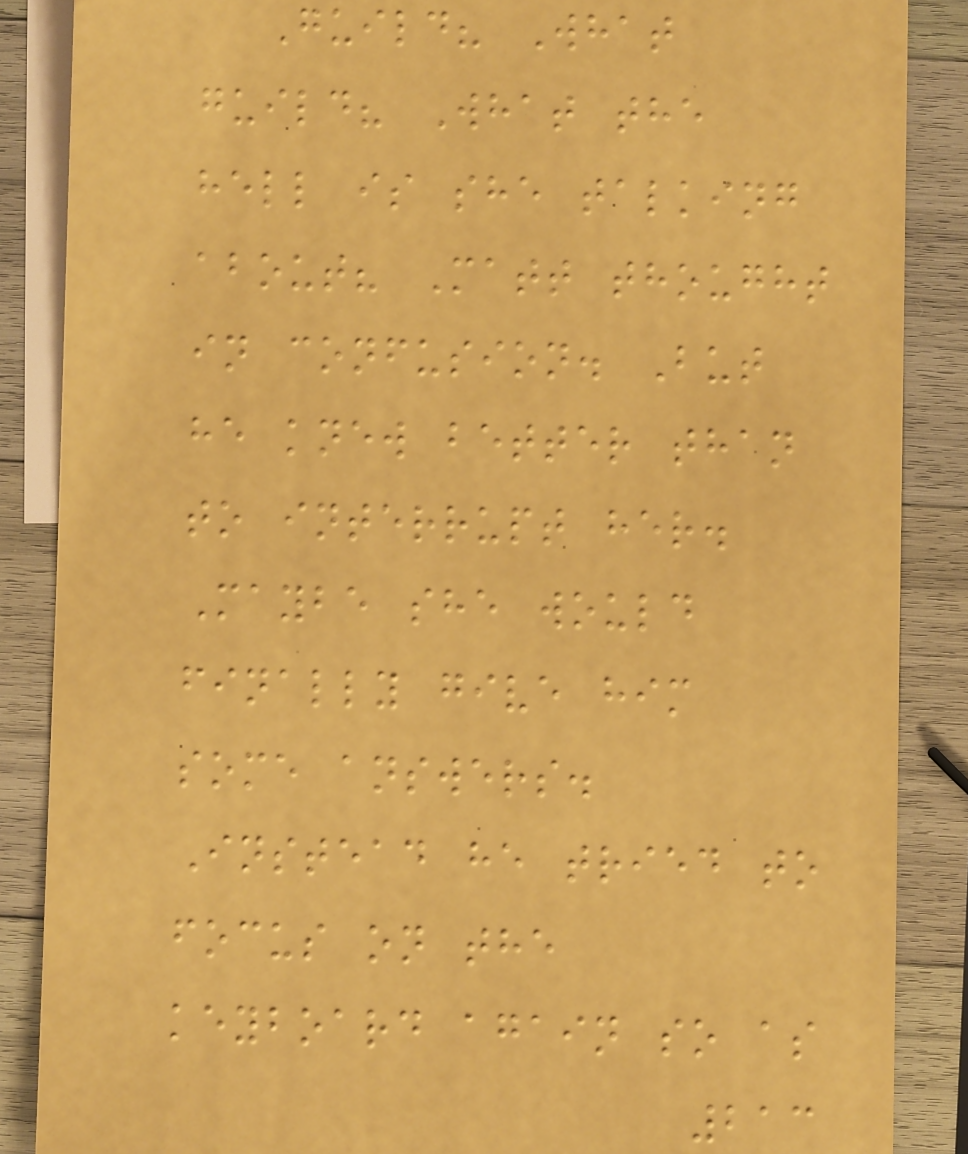Guild? What
guild? What the
hell is she talking
about? Matt thought
in confusion. But
he knew better than
to interrupt her.
Maybe she would
finally give him
some answers.
Instead he tried to
focus on the
keyboard again so as
213
